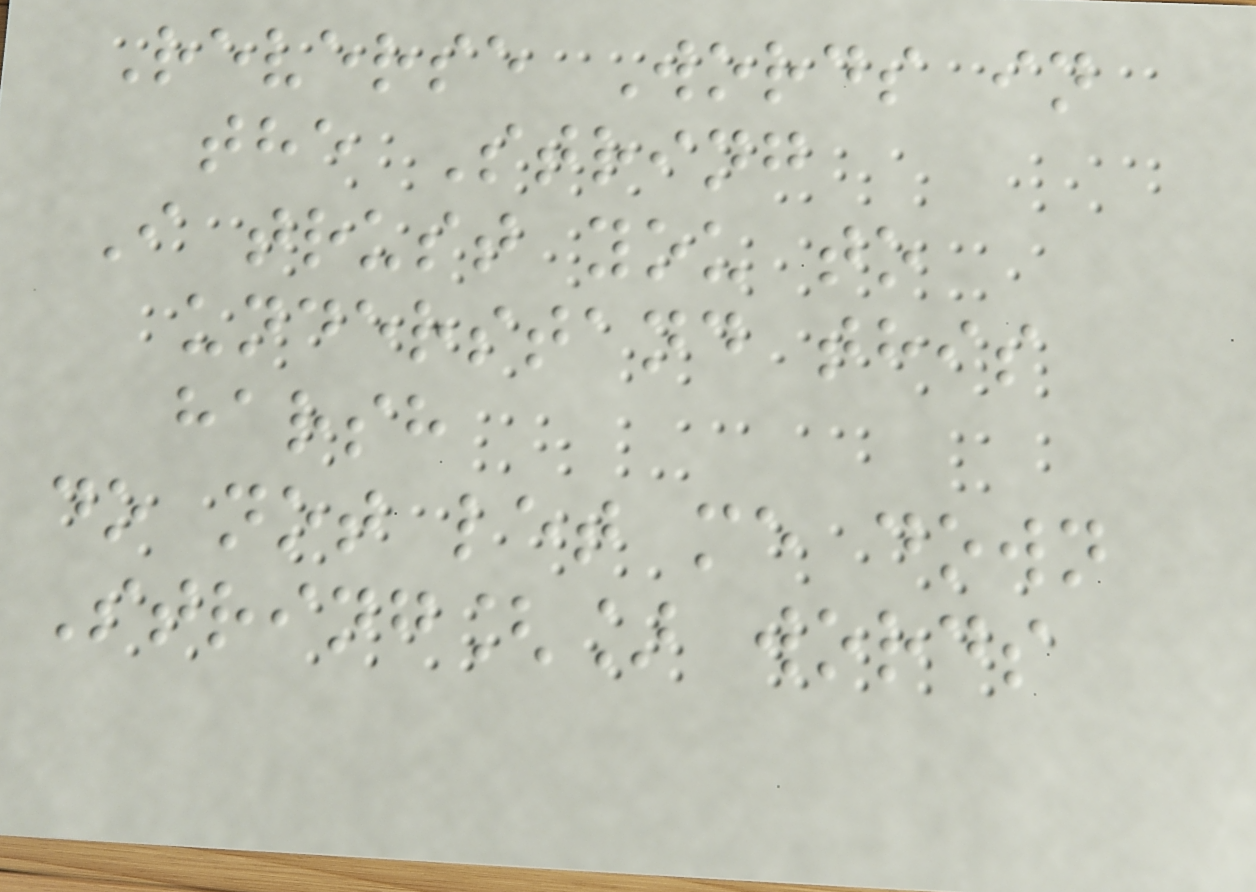Reverse Words in
the String
I trust you to
understand this
harsh
do not let me down
String[] words
